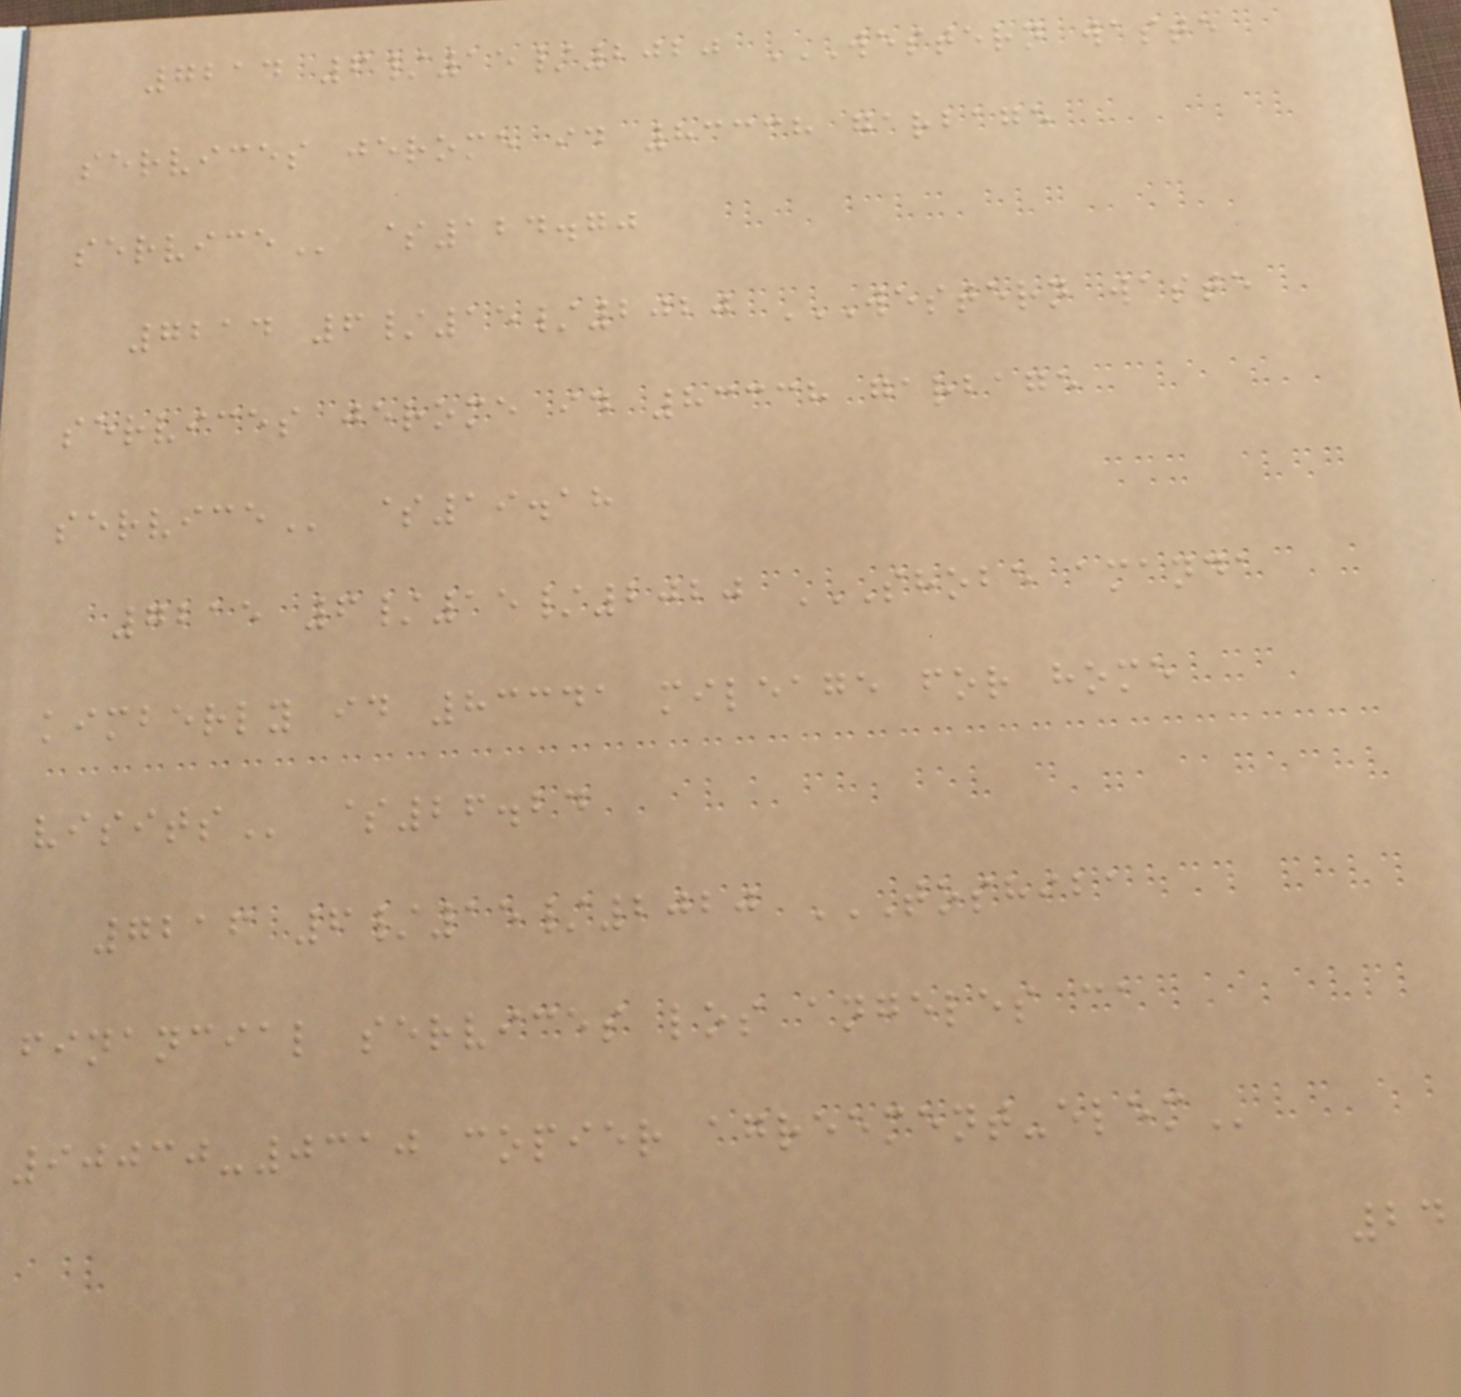7214 6/15/2020 WESTERN WASTE
SERVICES JEROME ID 83338 GARBAGE
SERVICE $124.70
7214 6/15/2020 WESTERN WASTE
SERVICES JEROME ID 83338 GARBAGE
SERVICE $19.18
7215 6/15/2020 SHOBE AMANDA
KIMBERLY ID 83341 MILEAGE FOR HOME
VISITS $26.24
7216 6/15/2020 TOSHIBA
FINANCIAL SERVICES LOS ANGELES CA
90030-0310 COPIER AGREEMENT-ELEM
24
